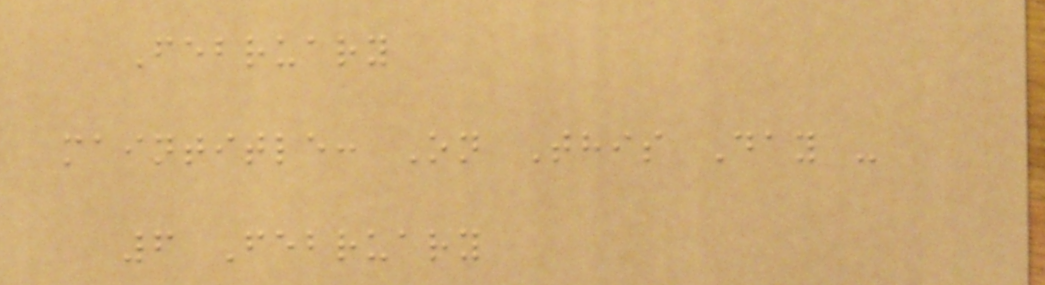February
maintitle: On This Day -
6 February
